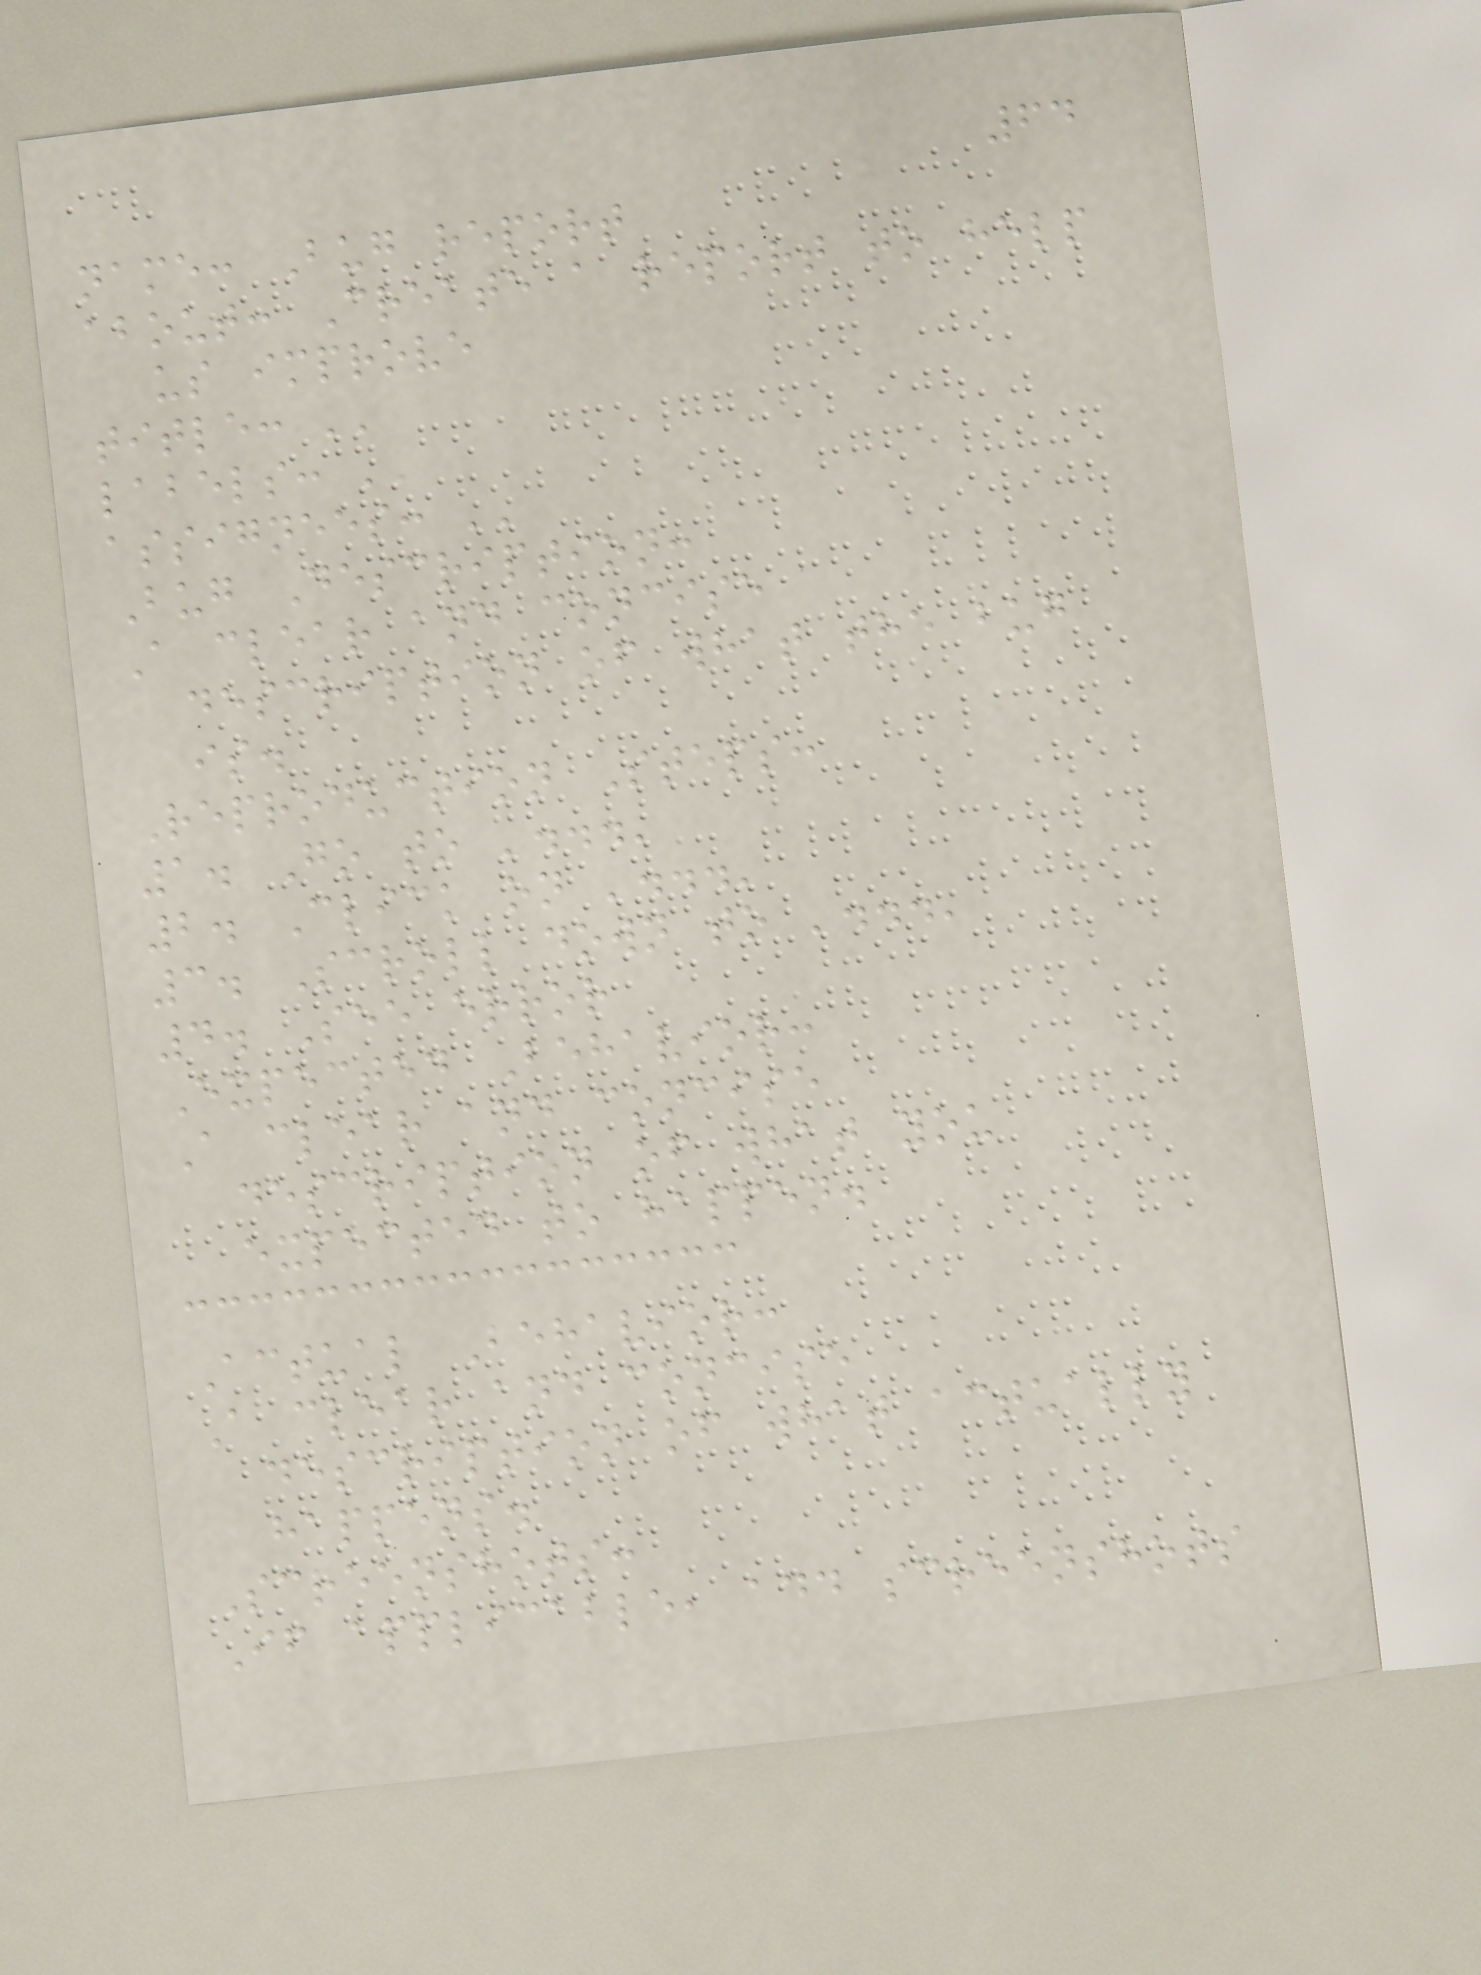64
name: Bug report
about: Create a report to help
us improve
title: ''
labels: ''
assignees: ''
Bug Description:
A clear and concise
description of what the bug
is.
Reproduction Steps:
1. Go to '...'
2. Click on '...'
3. Scroll down to '...'
4. See error
Expected Behavior:
A clear and concise
description of what you
expected to happen.
Actual Behavior:
A clear and concise
description of what actually
happens.
Screenshots:
If applicable, add screenshots
